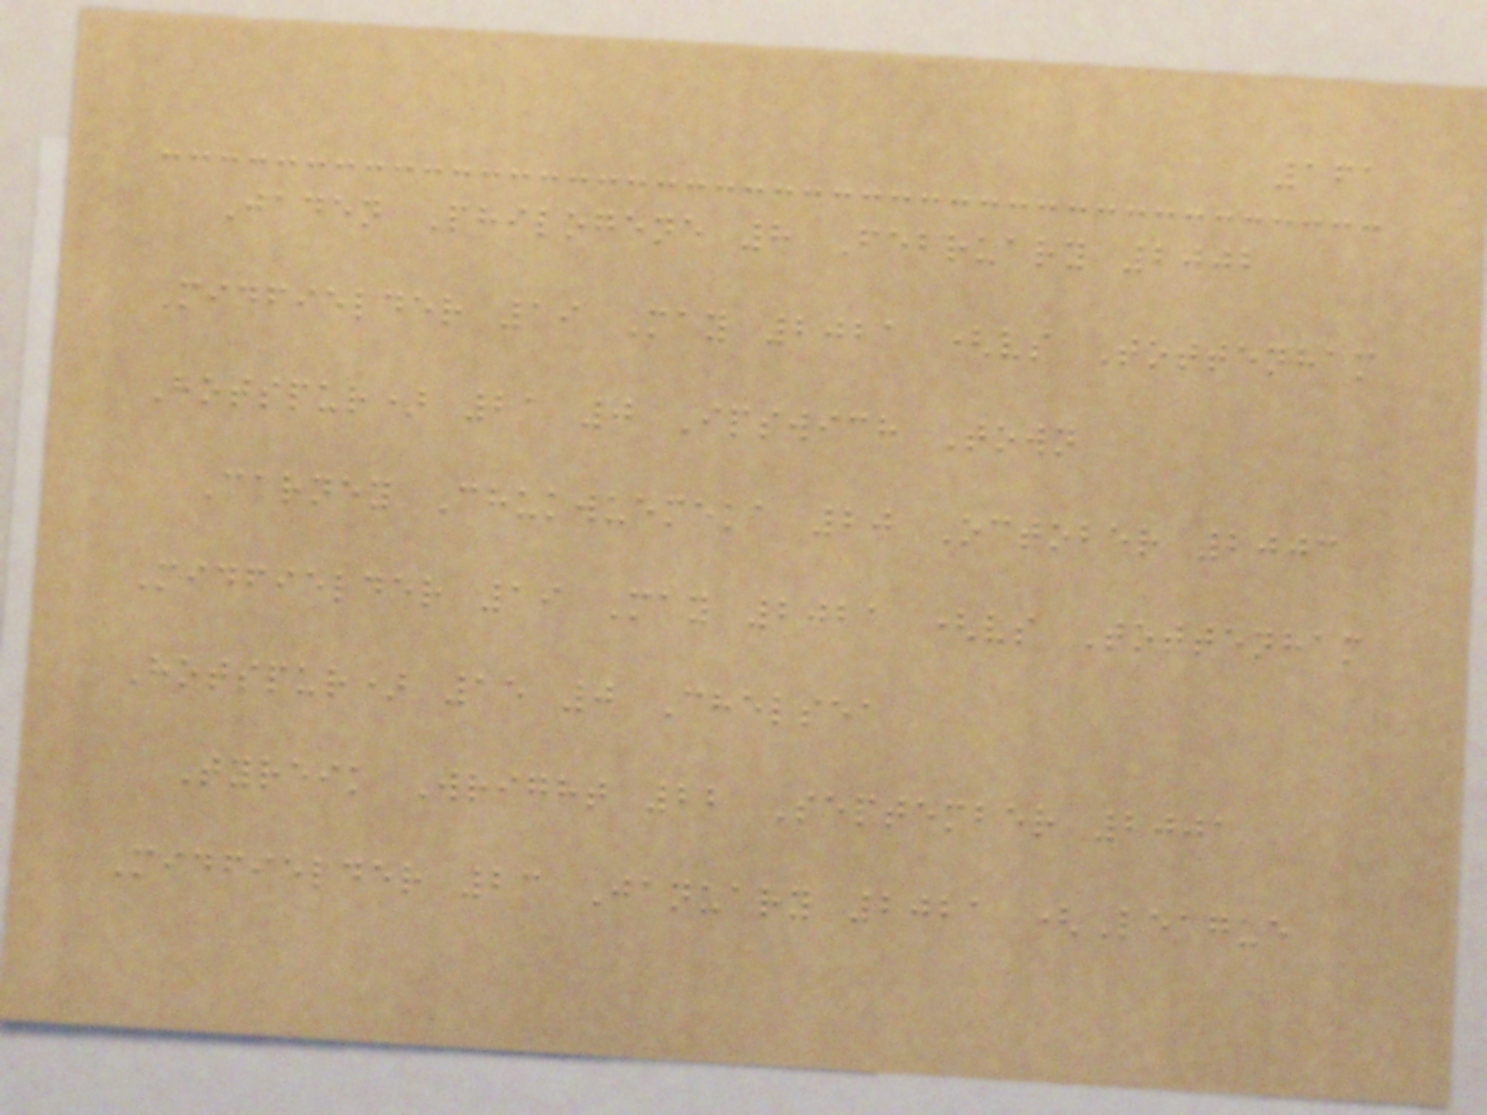161
Jaden Philogene 8 February 2002
Midfielder 19 May 2021 (vs Tottenham
Hotspur) 21 0 Ipswich Town
Carney Chukwuemeka 20 October 2003
Midfielder 19 May 2021 (vs Tottenham
Hotspur) 15 0 Chelsea
Tyreik Wright 22 September 2001
Midfielder 23 January 2021 (League
